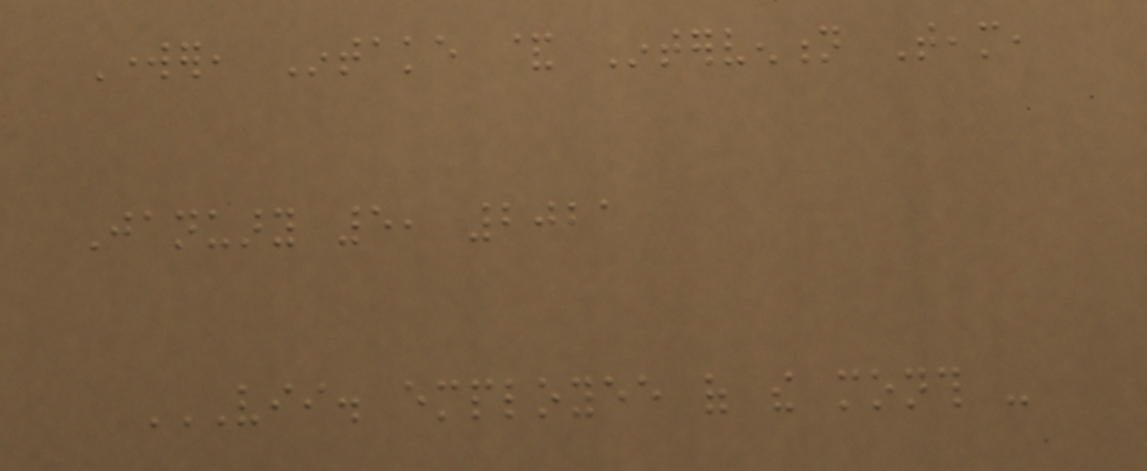Worker, Intake & Intervention Team,
January 5, 2021
VII. EMPLOYEE OF THE MONTH -
